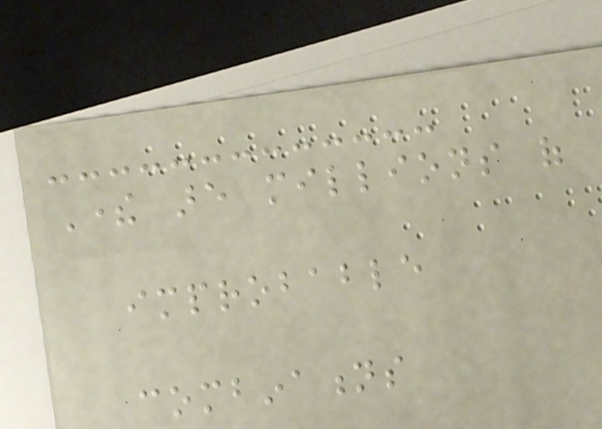There are millions of
improbable
combinations
